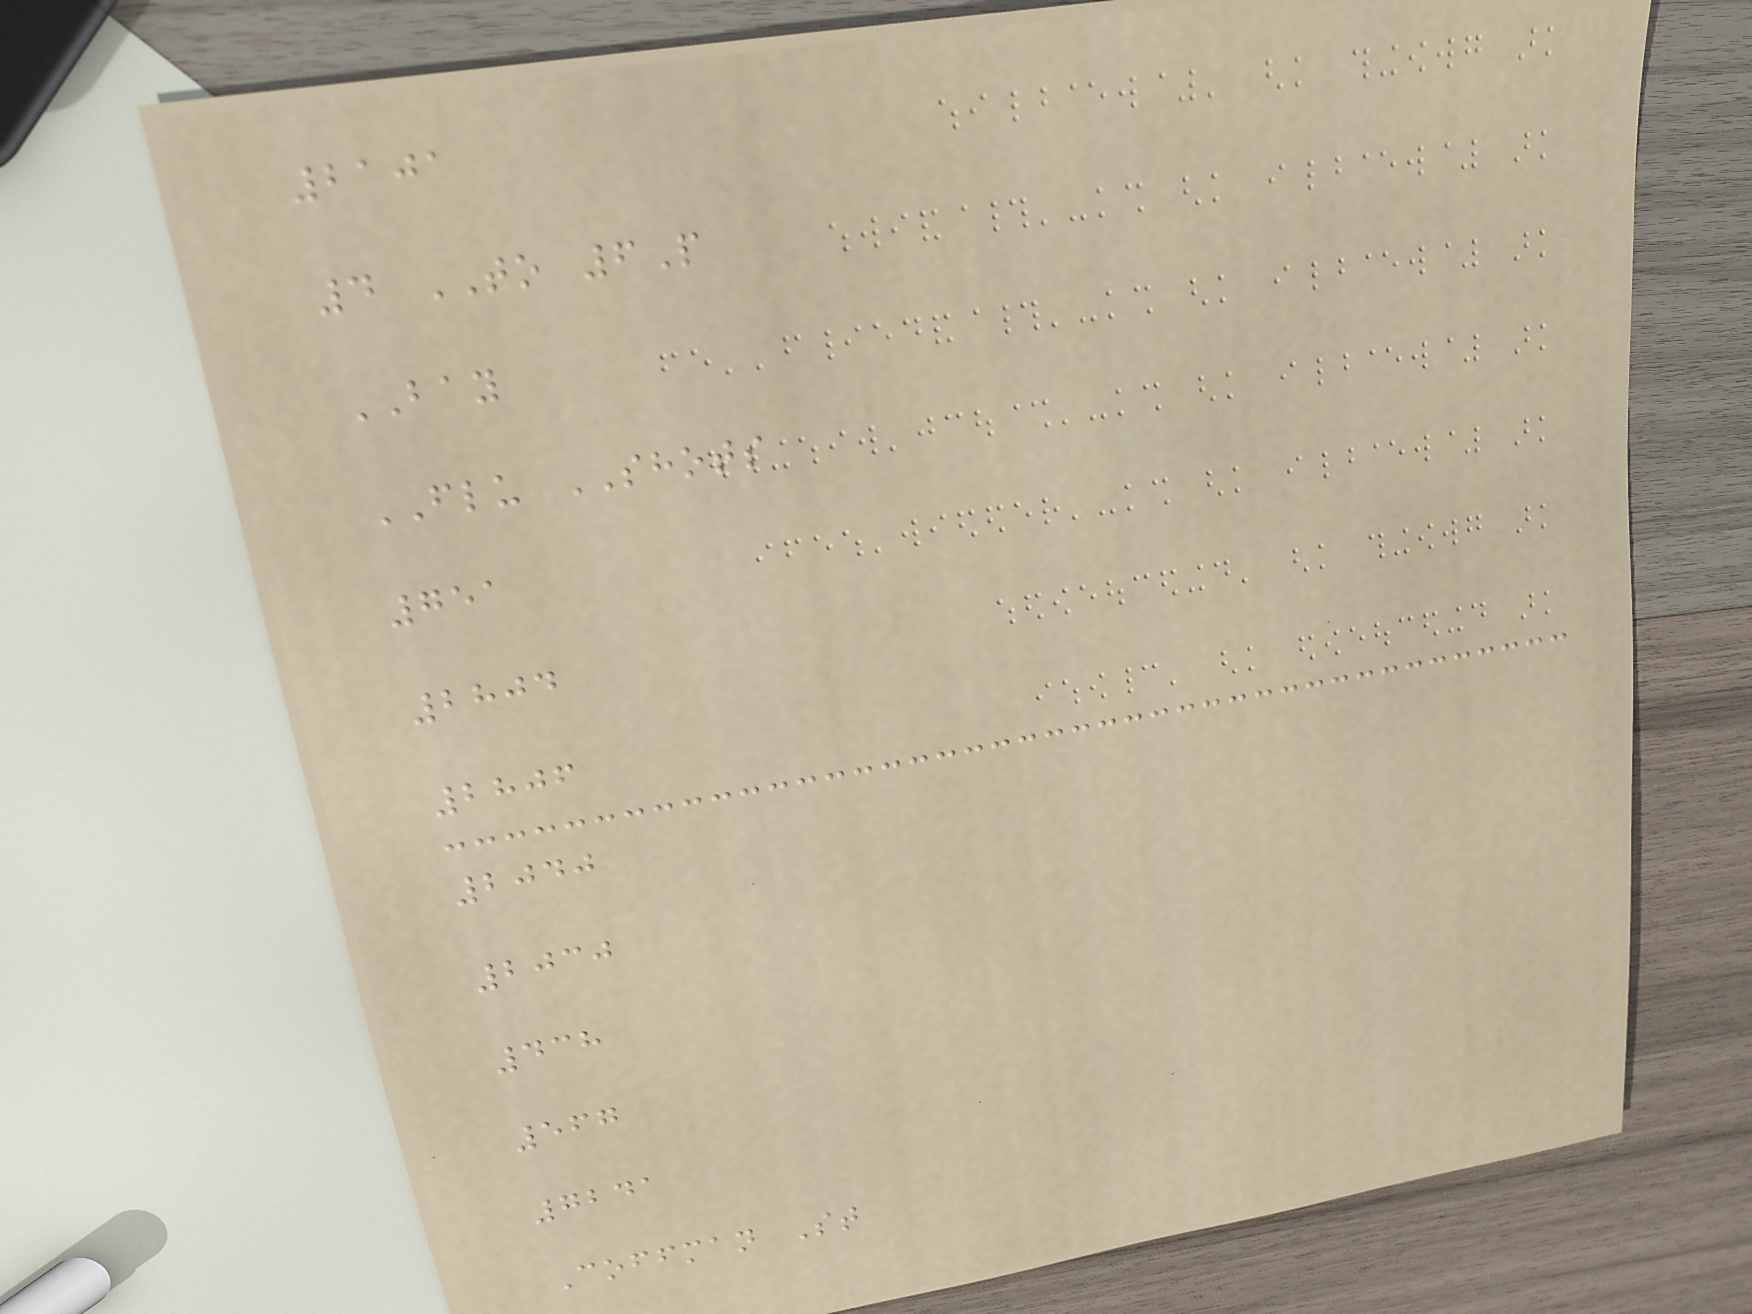2101
4 TO 6P
BAY
FLU SHOTS
751
2804
2806
2040
2030
438
567
7241
Coffman St
